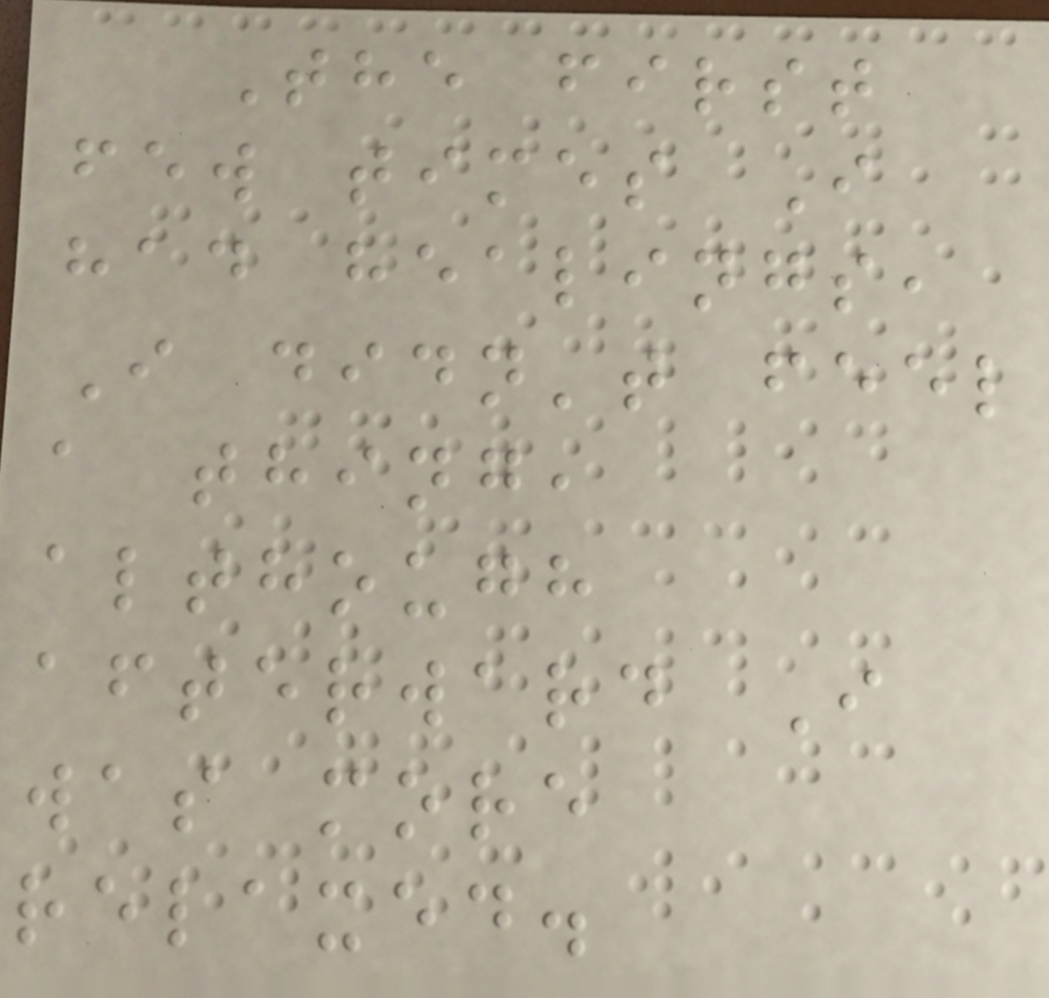The first
few times I
had healings,
I didn't feel
a thing,
although
afterward I
was more
relaxed.
